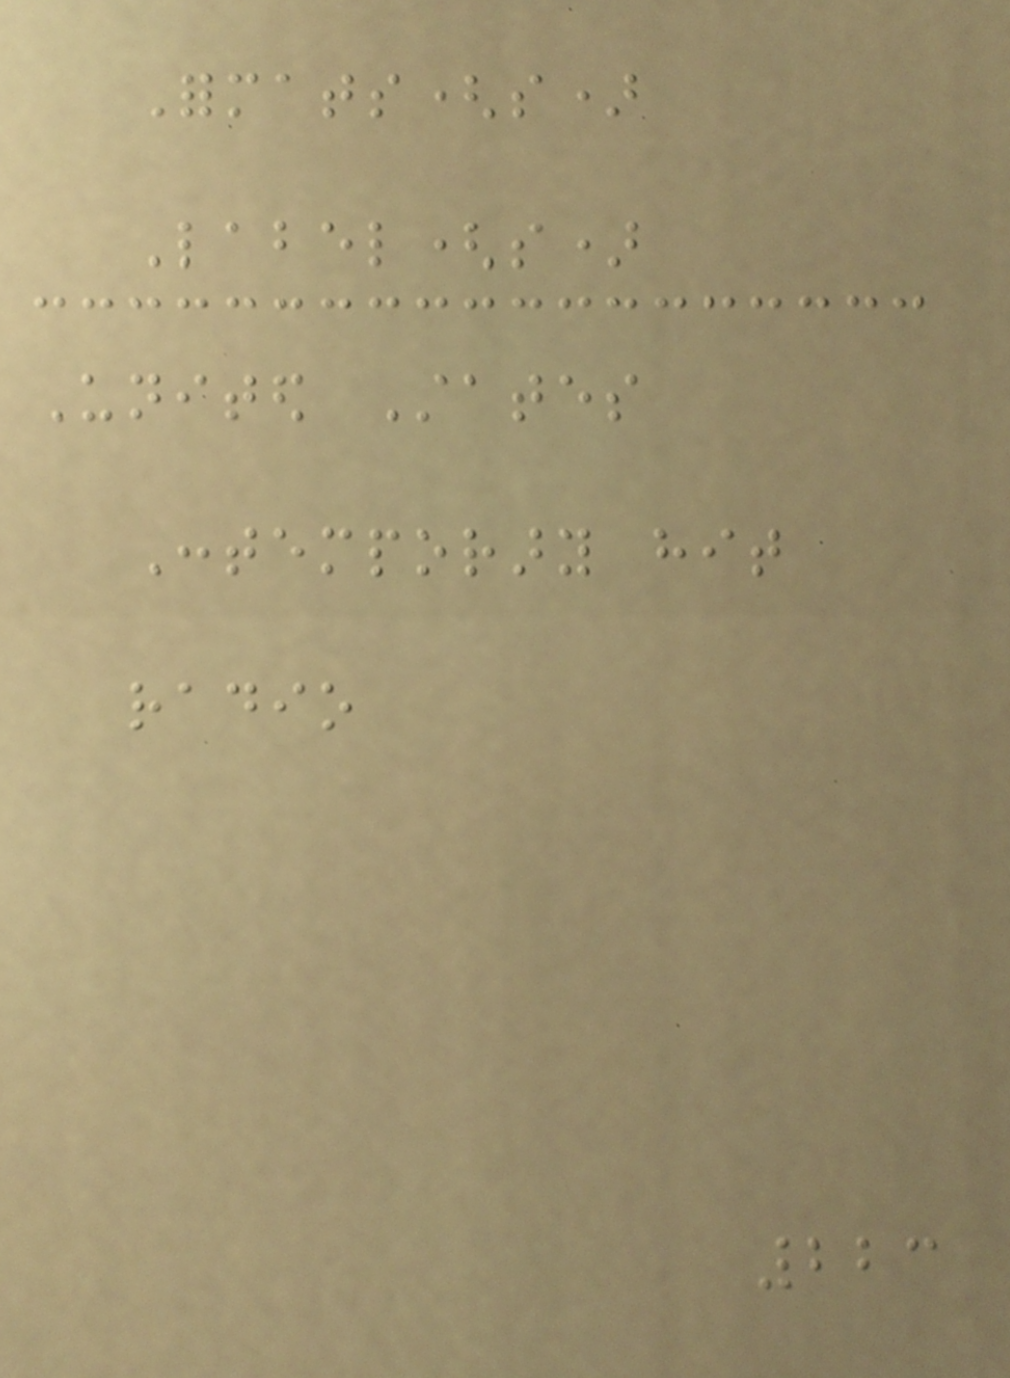Formats(s)
Label(s)
United States
Contemporary hit
radio
223
